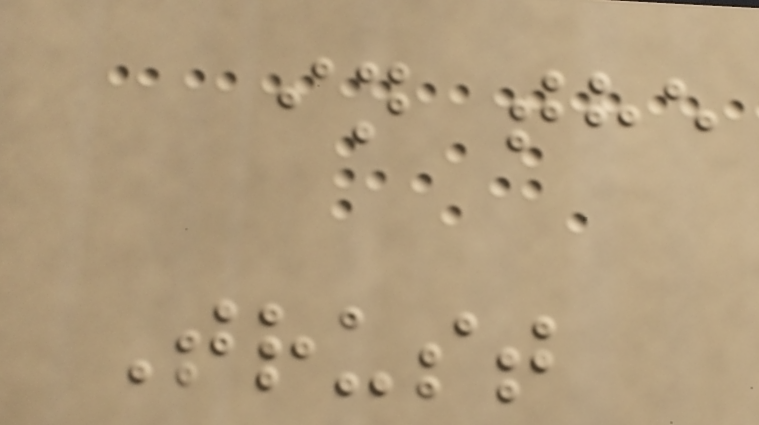in the
Trust
